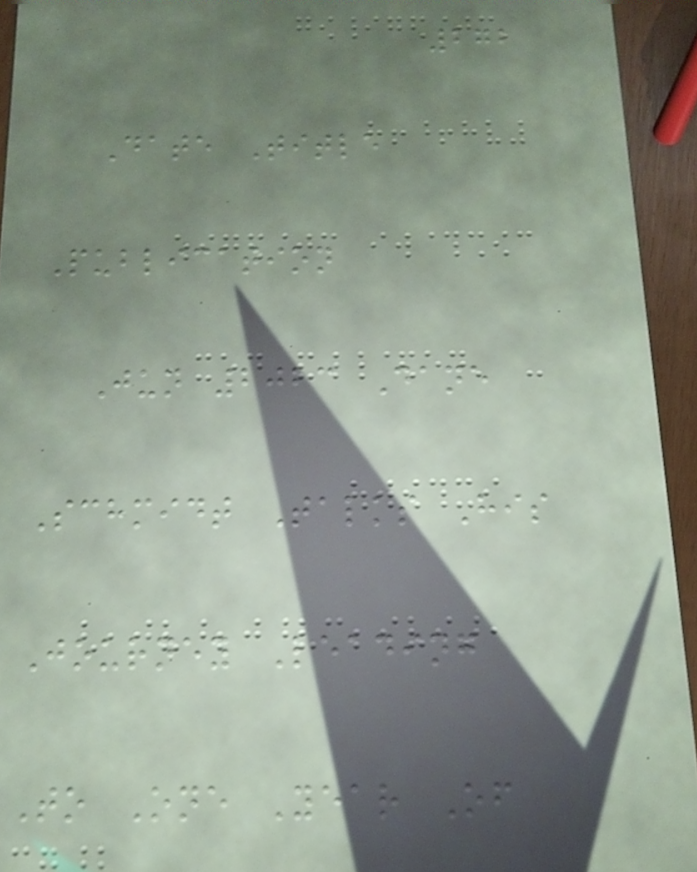272
Date Title
Publication
Jun 2023 Dane
Schmidt Talks His
Journey Leading
To One Year Of
